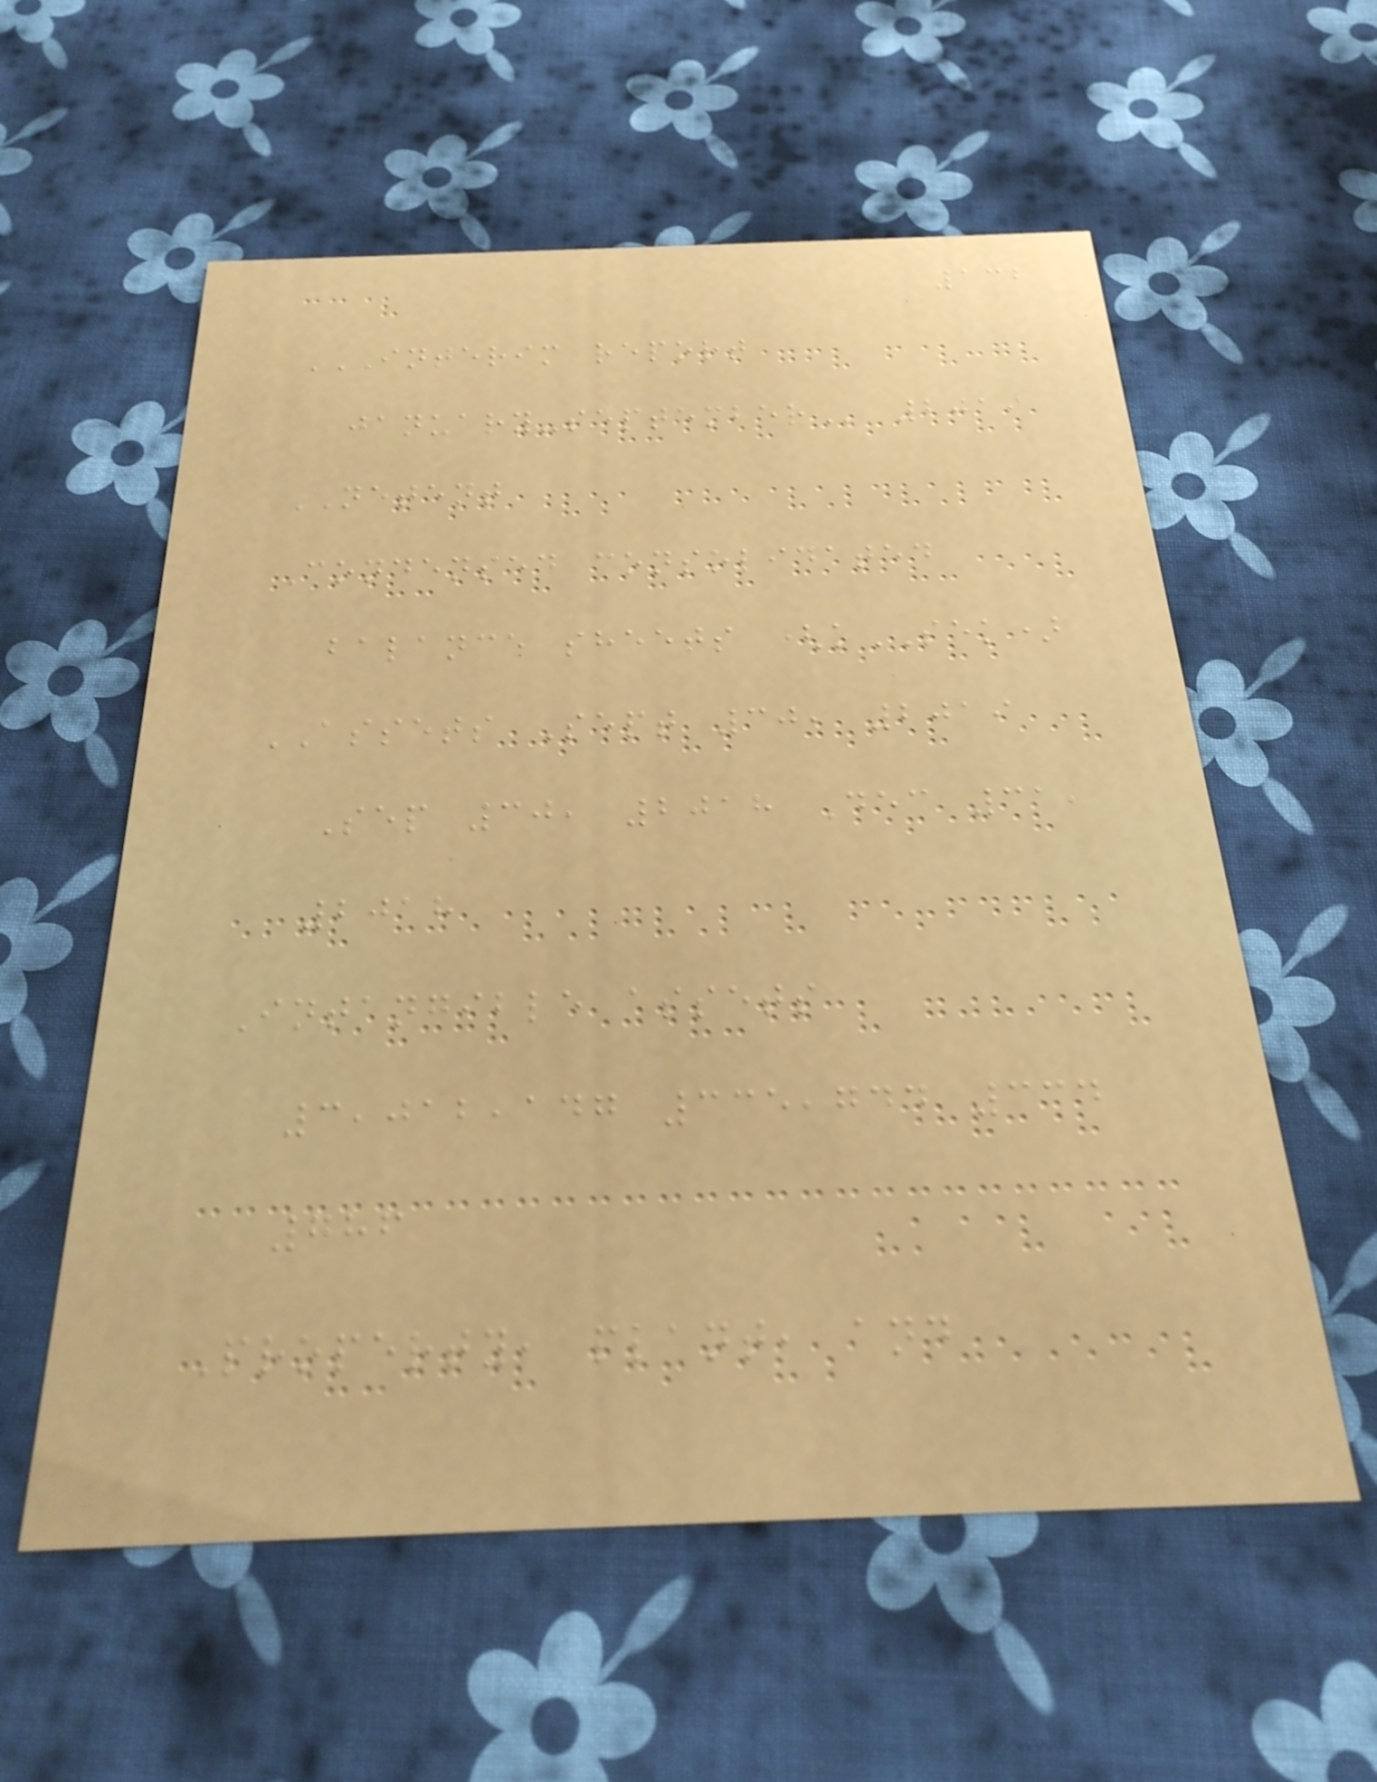132
INTERIM REPORT
JANUARY-SEPTEMBER 2019
NETENT
Condensed consolidated
balance sheets (kSEK)
ASSETS Sept 30, 2019
Sep 30, 2018 Dec 31,
2018
Intangible assets
3,012,147 335,744 334
786
Property, plant, and
